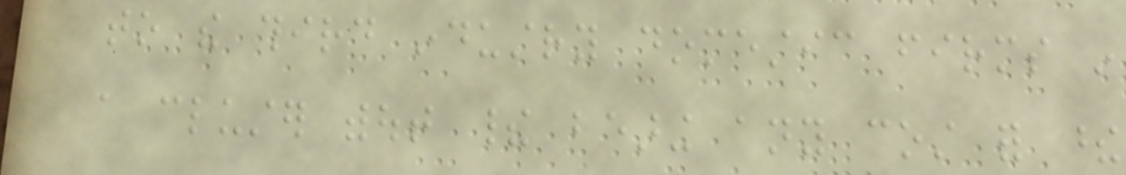to the third industry domestic firms in
a cluster without their bearing any cost for these
